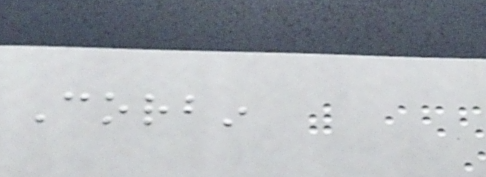Corbin
